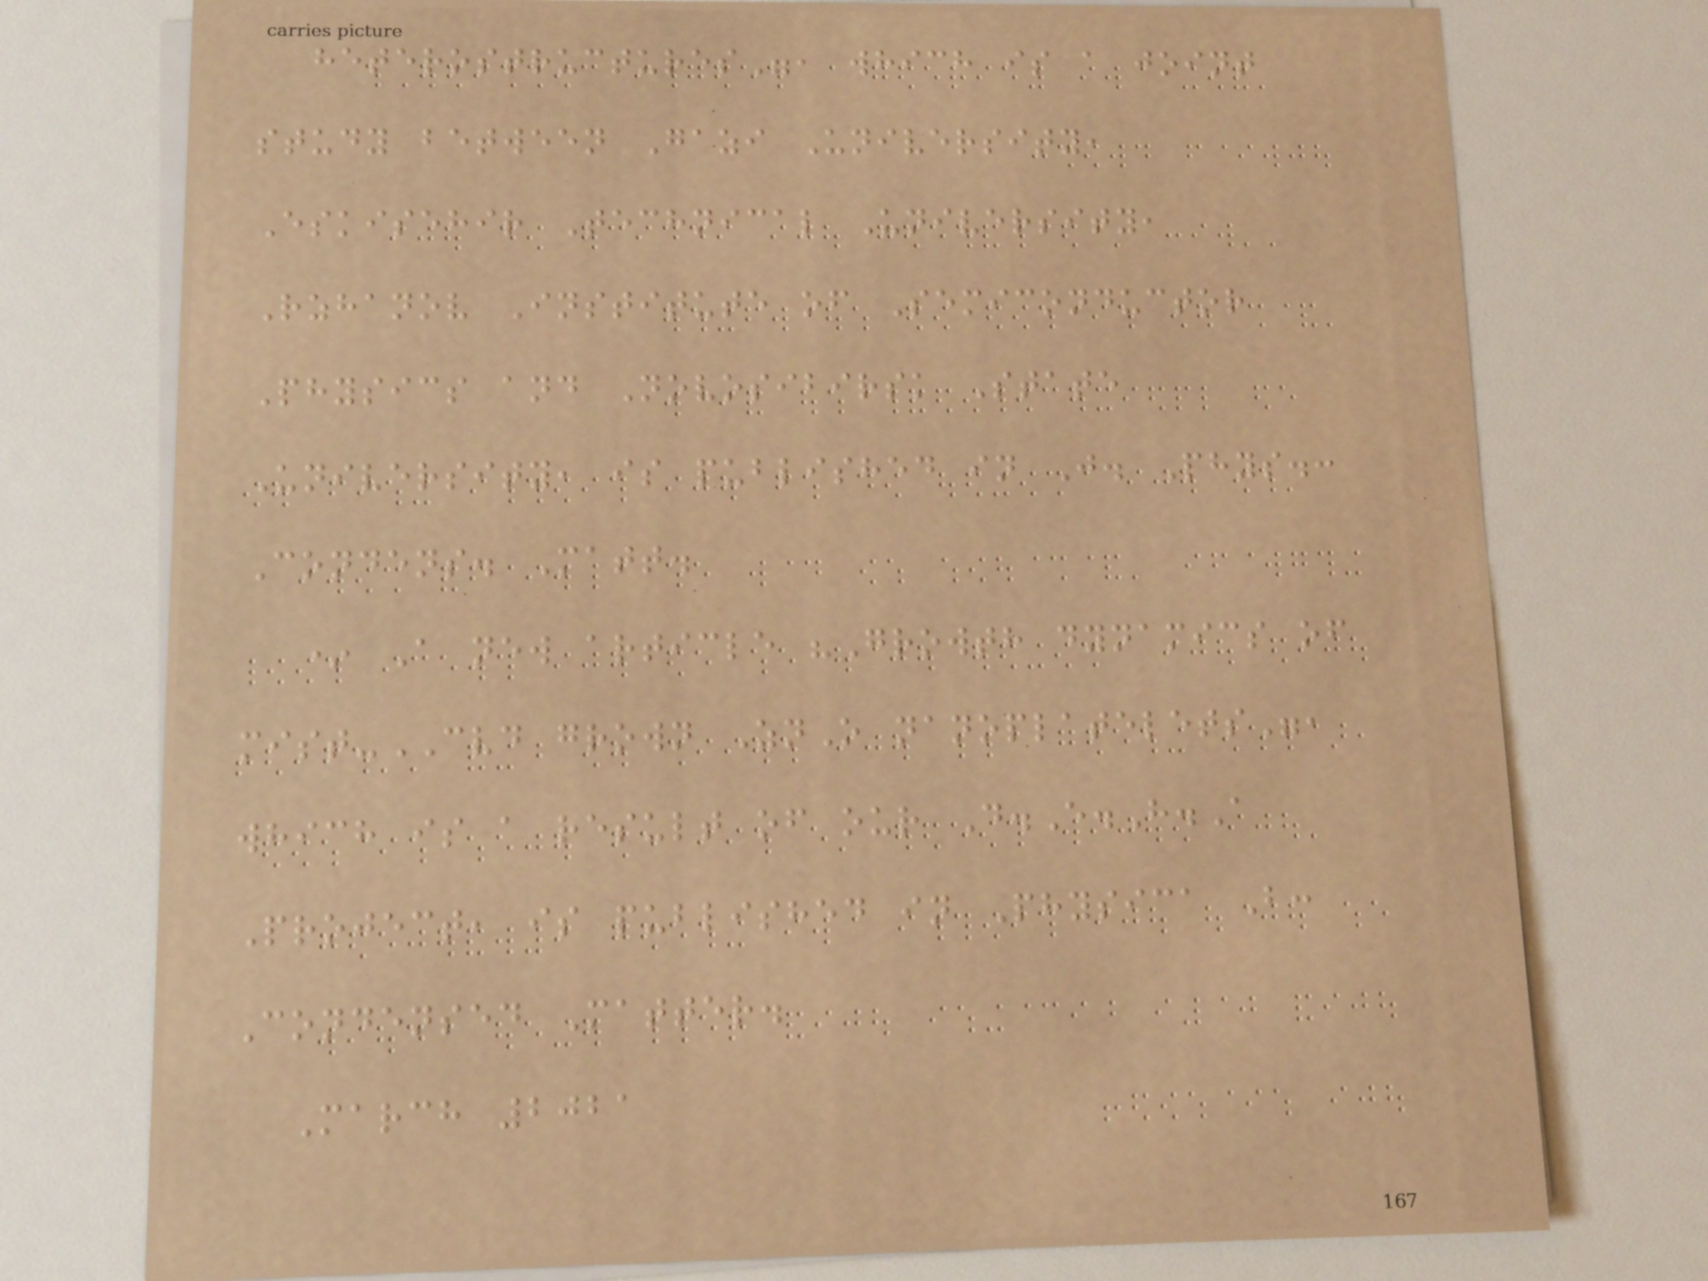heterostructures", which is a joint
study between Gazi University,
Eskisehir Technical University,
Rzhanov Institute of Semiconductor
Physics and Novosibirsk State
University, is published in J. Phys.:
Condens. Matt.
* A new article "Growth dynamics of
mist-CVD grown ZnO nanoplatelets",
which is a result of our D.E.H.A
Project, is published in Physica B:
Condensed Matter.
March 2021
